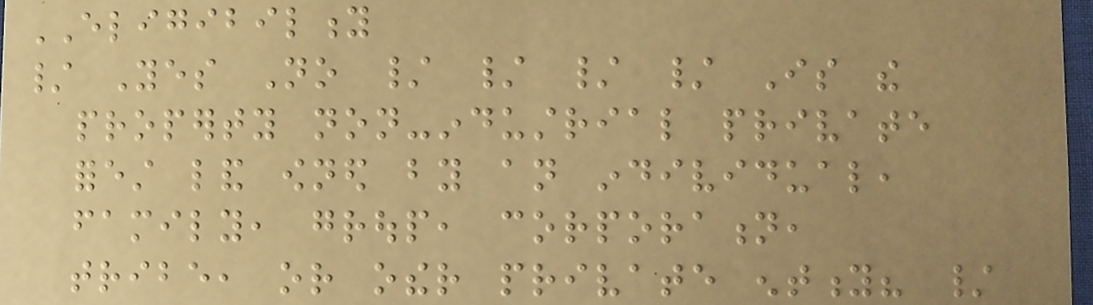ELIGIBILITY
/ Yes No / / / / Is the
property non-industrial private
forest land owned by an individual,
family, group, corporation,
tribe, or other private entity? /
